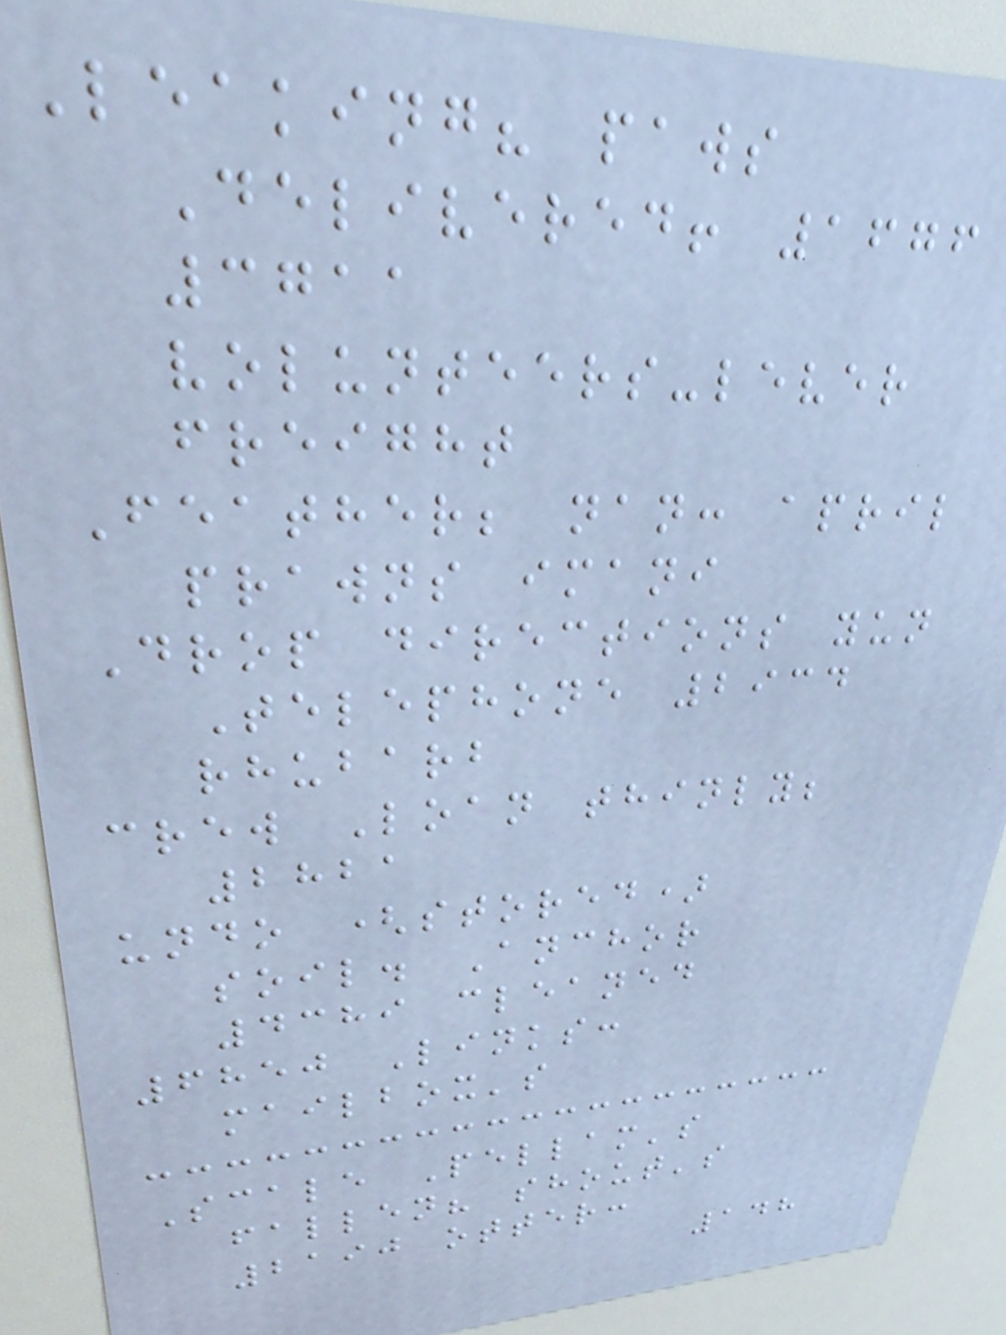Leaking? paws
Delivered! 1676
3711
volunteers-lever
freight
Feather; nan: april
prawns imani
Drop directions yun
Telephone 2934
rhubarb
crew Loan thinly;
2821
undo (stored)
soil. Anchor
4389 cleaned
6850 Links:
mailbox's
Scale Pellam's
fallen? shout's
2190 otter:
148
